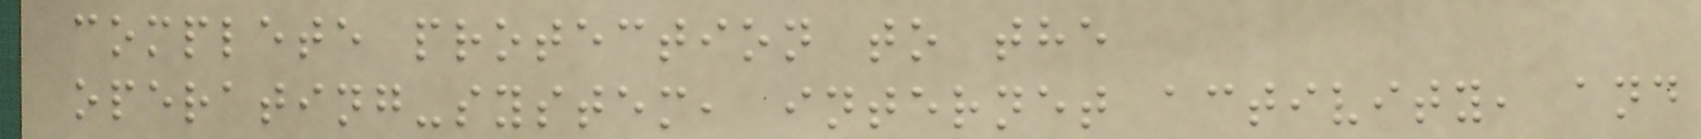complete protection to the
operating-system, internet activity, and
